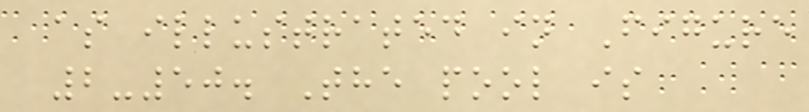as illustrated in Figure
2-50. The pool is
